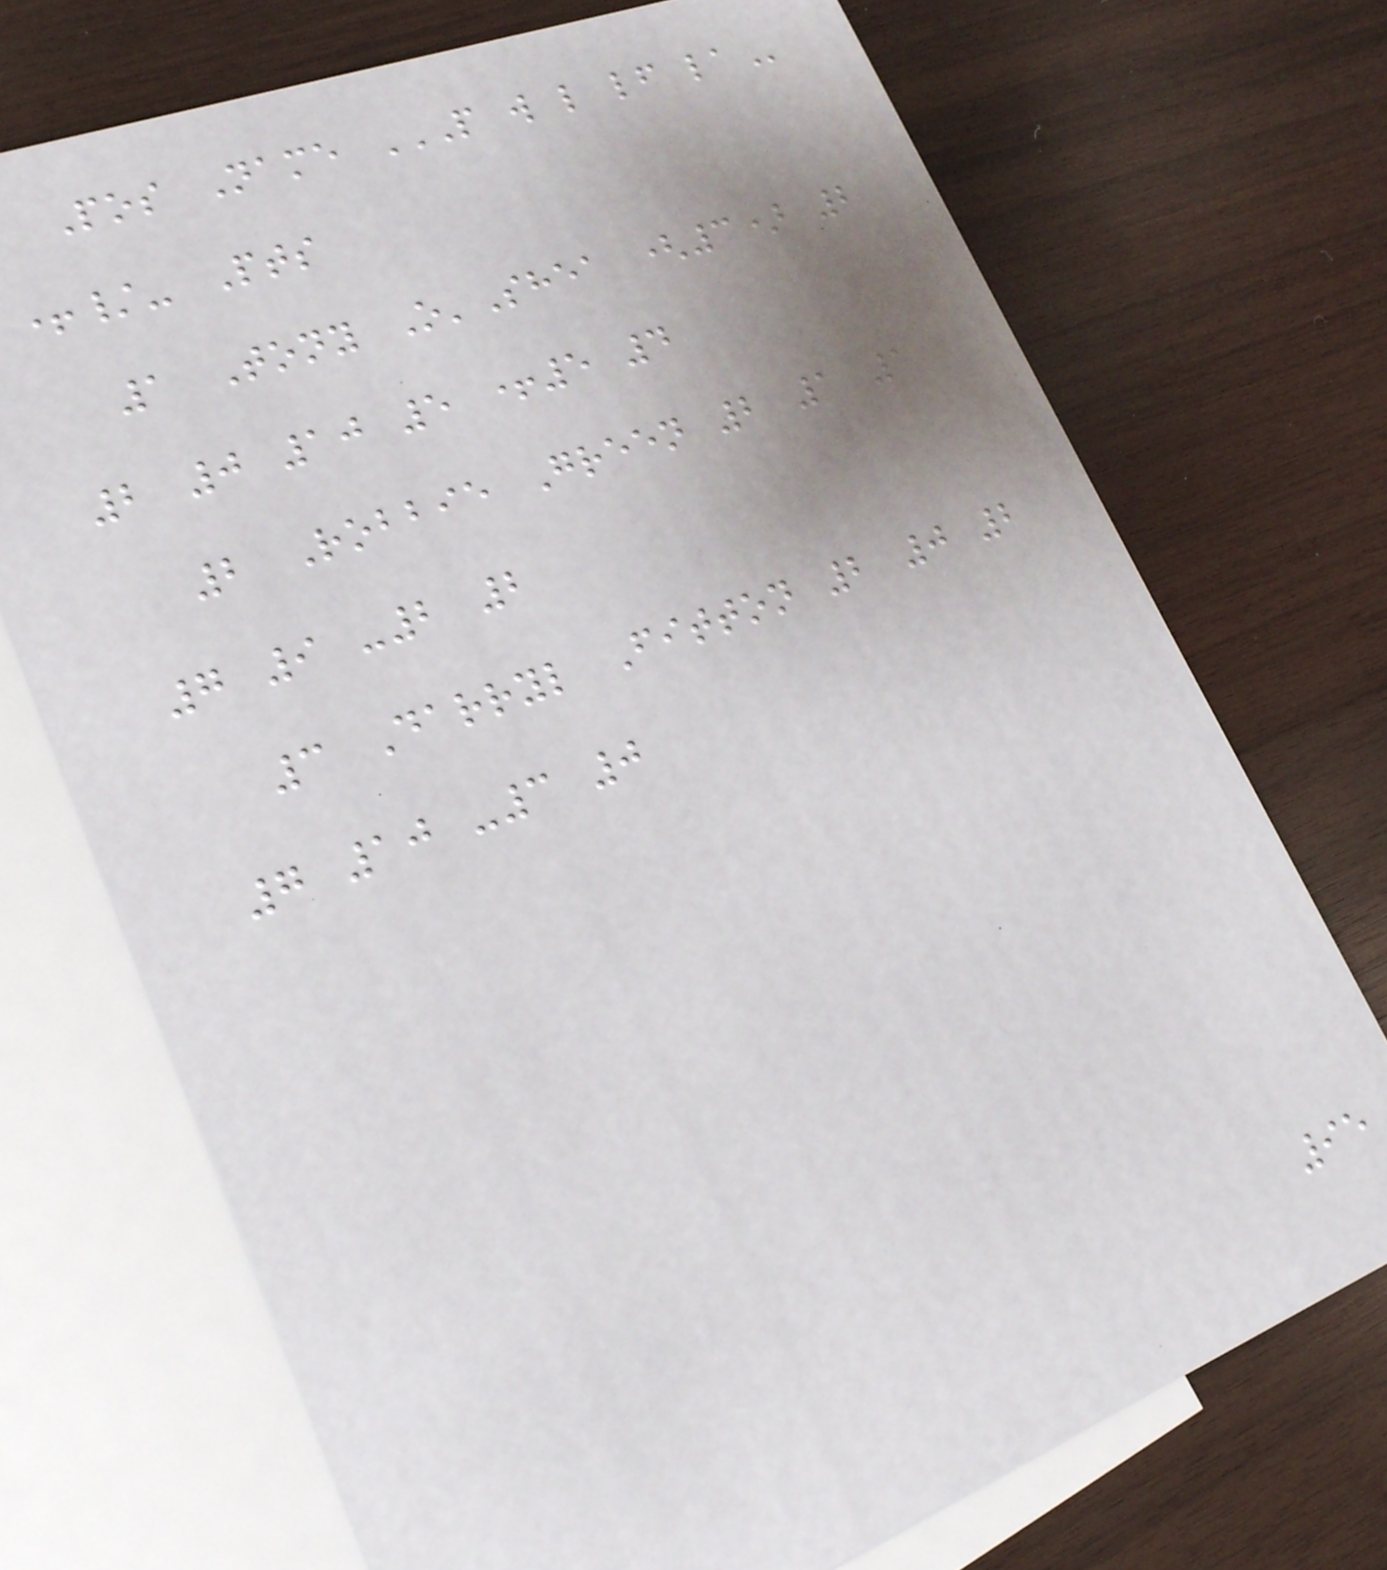Pos Name P W L LF LA
+/- Pts
1 Tony O'Shea (3) 2
2 0 10 5 +5 4
2 Robbie Green 2 1 1
7 9 -2 2
3 Darryl Fitton 2 0 2
7 10 -3 0
95
